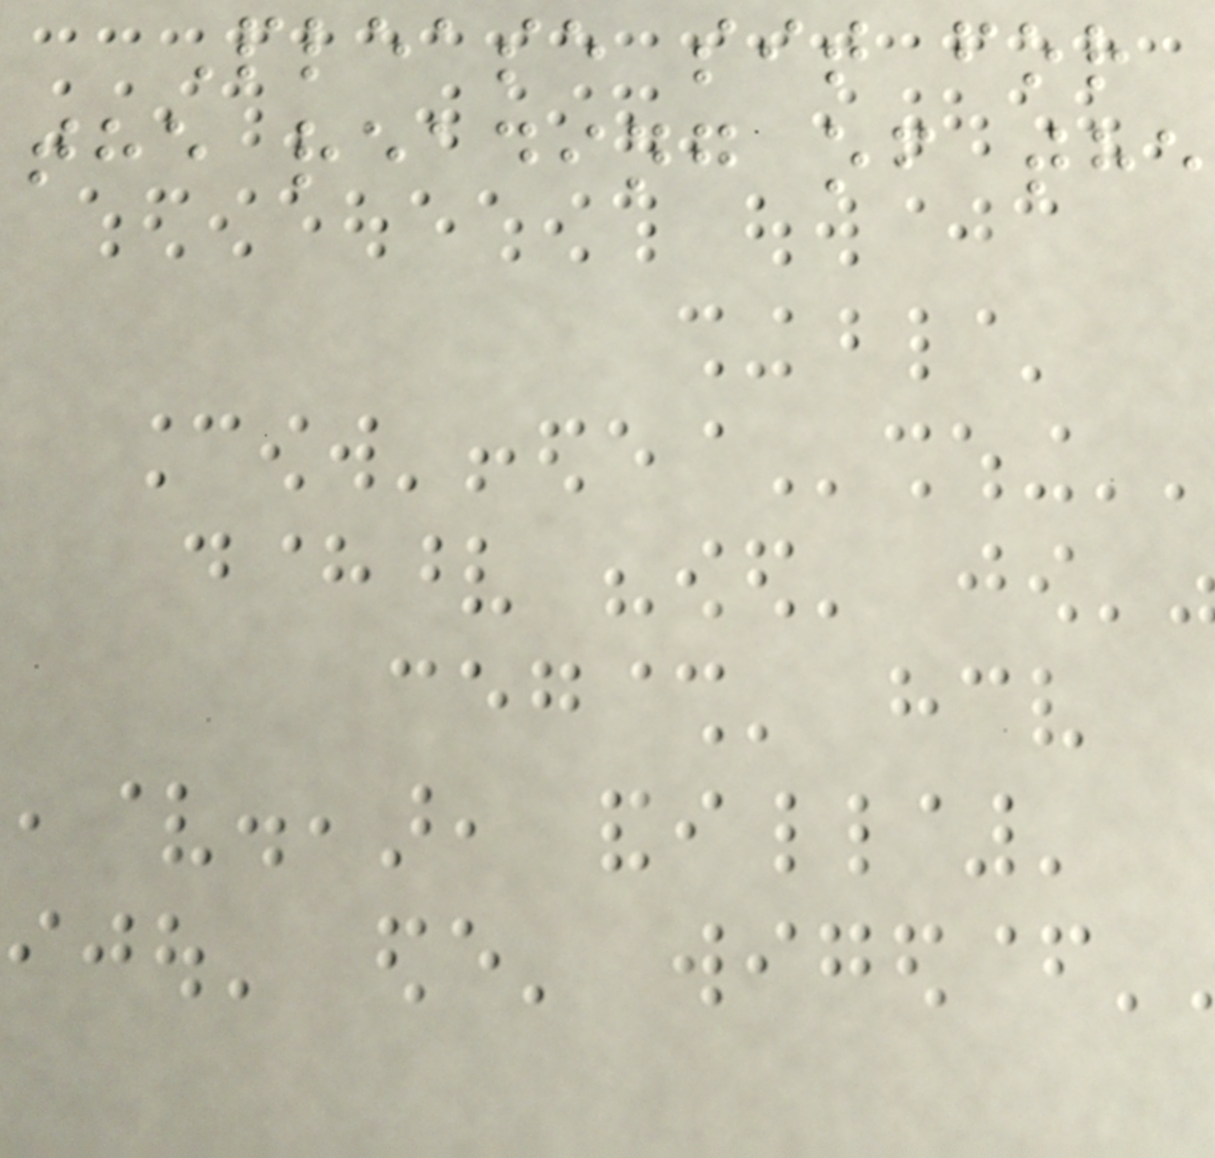Please sit for
the reading of the
